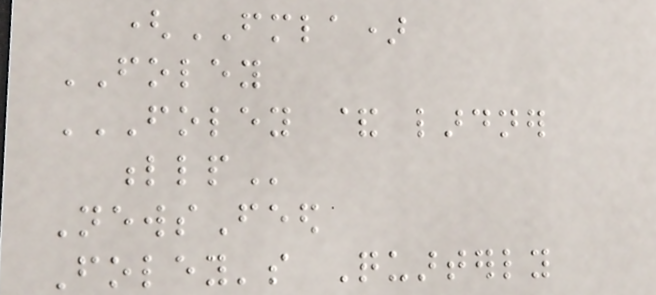(FMLA)
FOLEY
FOLEY & LARDNER
LLP
NewsFeed
Foley's Quarterly
